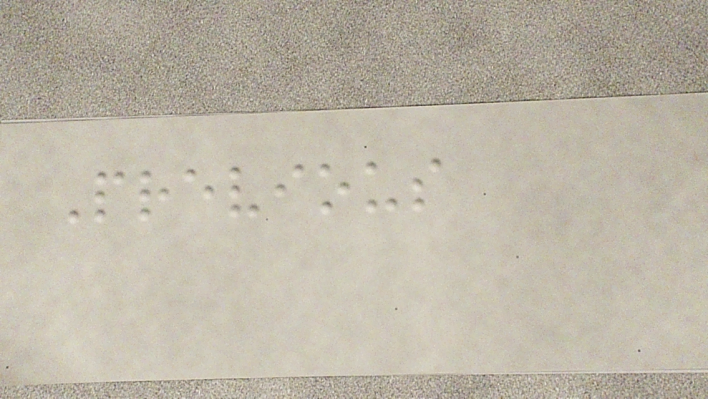Previous
